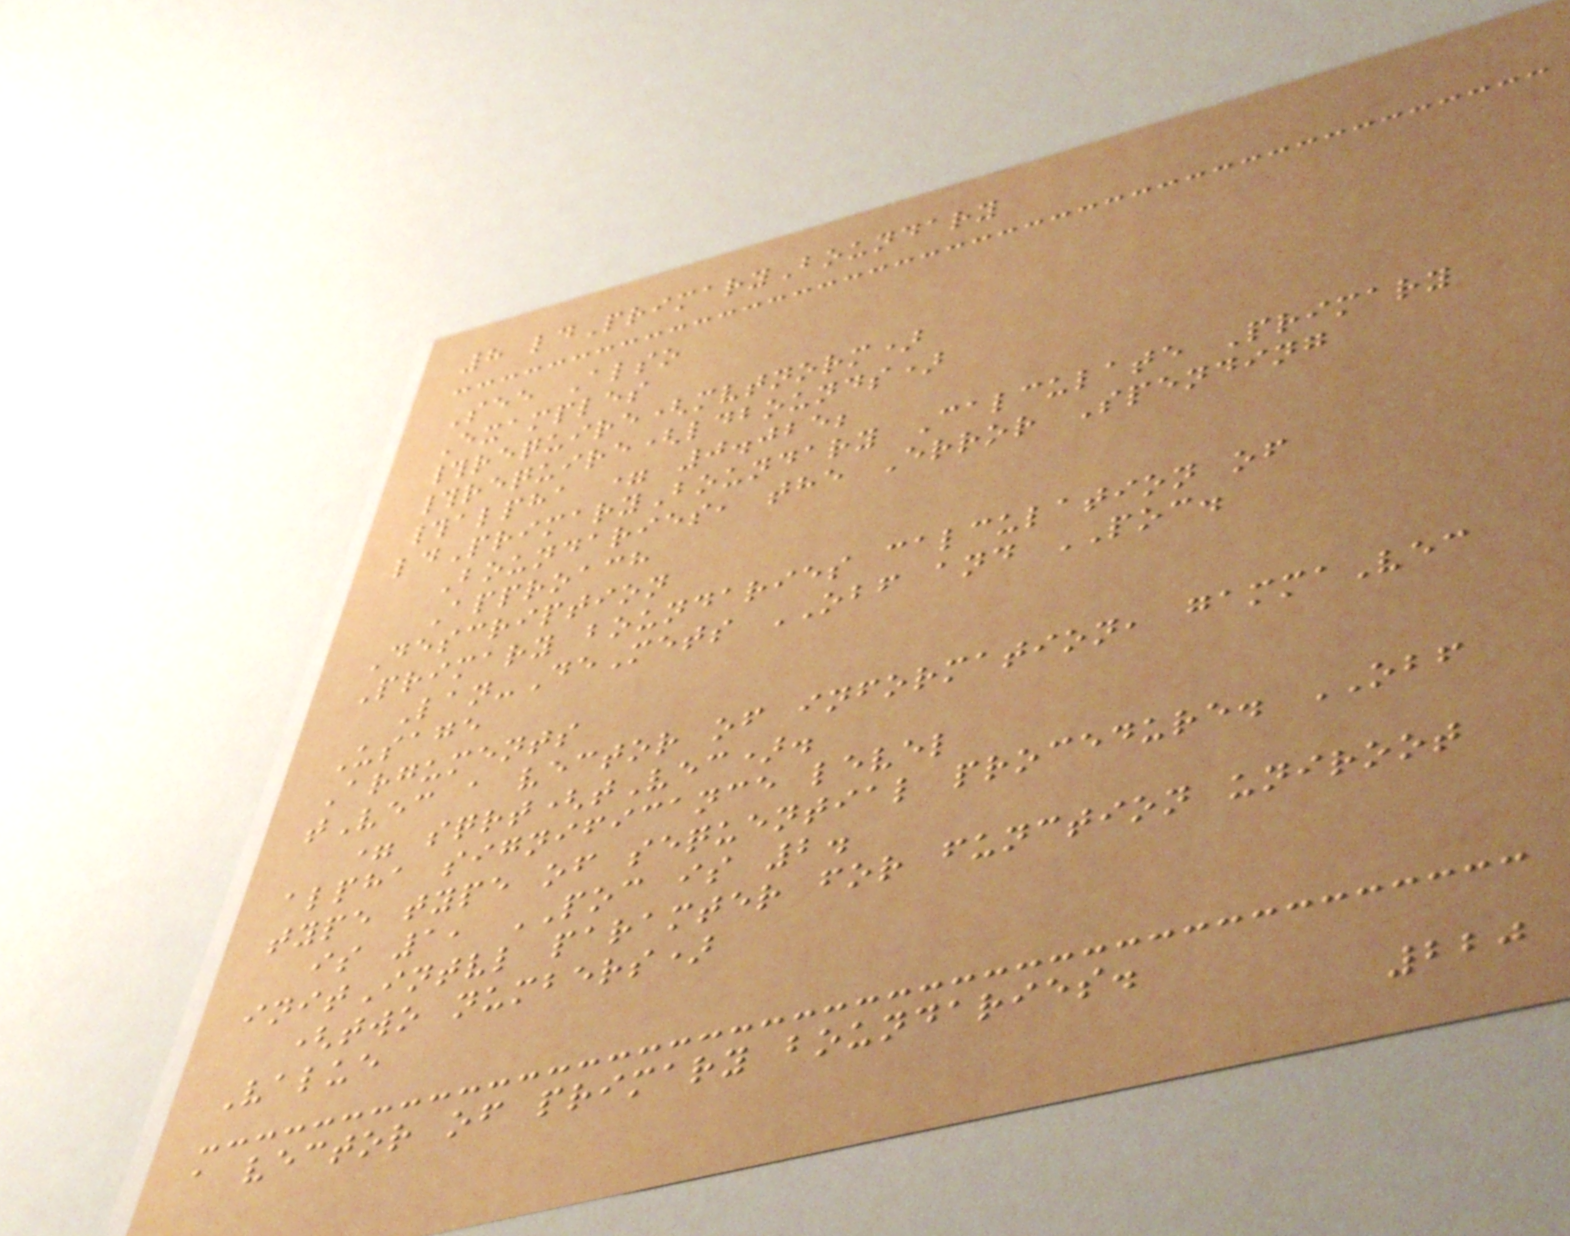8 ldPrimaryBoundary
See Also
Examples
#require(mvtnorm)
#require(ldbounds)
#alpha = 0.025;
ldPrimaryBoundary Calculate Primary
Boundaries, the Error Spending
Approach
Description
Primary boundaries calculation of
Lan-DeMets OBF and POC.
Usage
Arguments
tVec a vector of information, gammaVec
= sqrt(tVec).
alpha significance level
type type of sequential procedure. OBF
is 1, POC is 2.
initIntvl paramter for function uniroot
(two numbers)
Value
a vector of primary boundaries.
220
